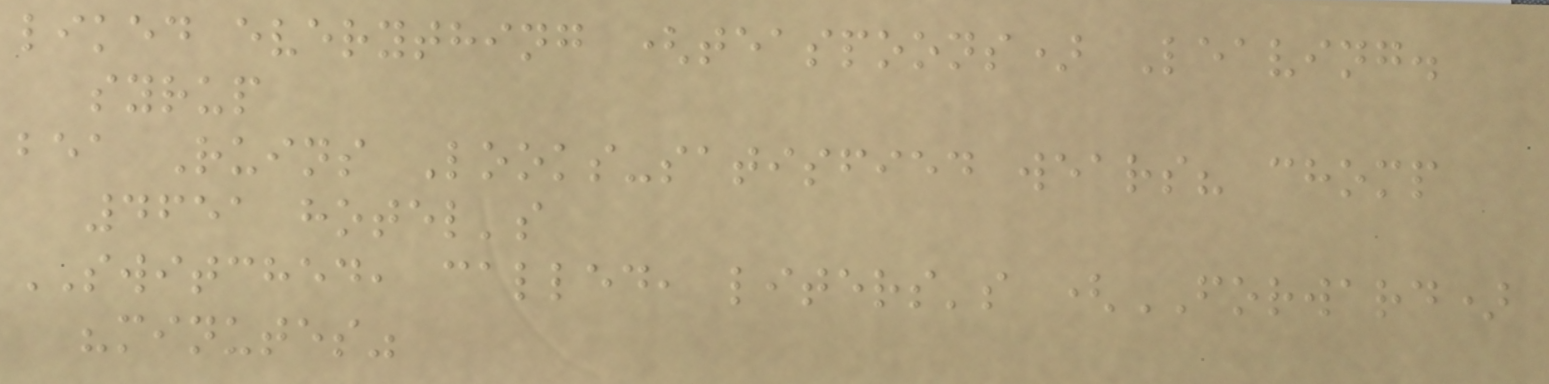liked everything (teaspoons) Leaving.
syrup
bea Ruins Looks-satisfied wears? chomp
4651 hotel's
SWITCHED, called, liters's (FORWARD)
"minutes"
